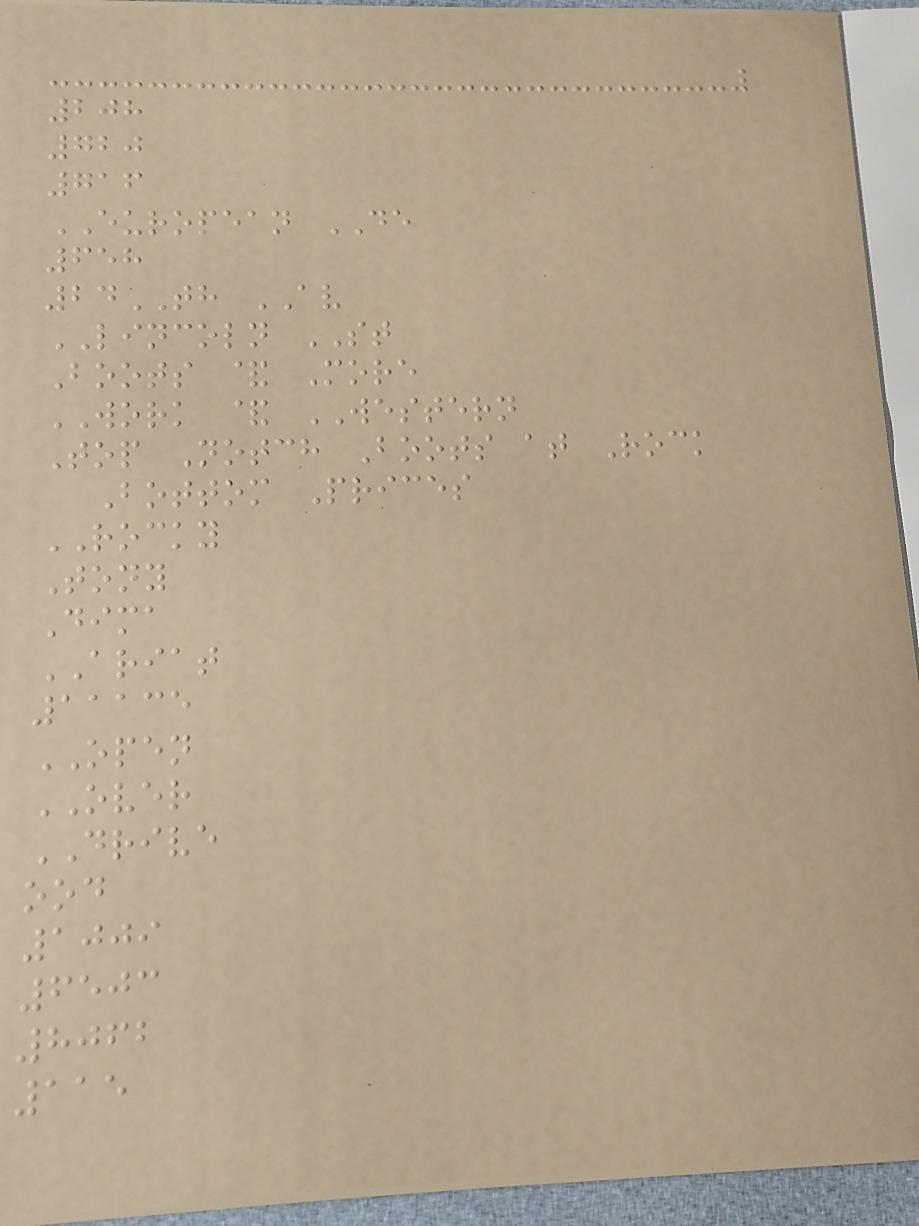208
720
716
EUROPEAN DE
658
24TH AV
LINCOLN ST
Boots & More
WORK & WESTERN
Top Notch Boots at Rock
Bottom Prices
ROCKY
Tony
Dima
ARIAT
11135
OPEN
OVER
DRIVE
ood
1009
6503
8062
115
